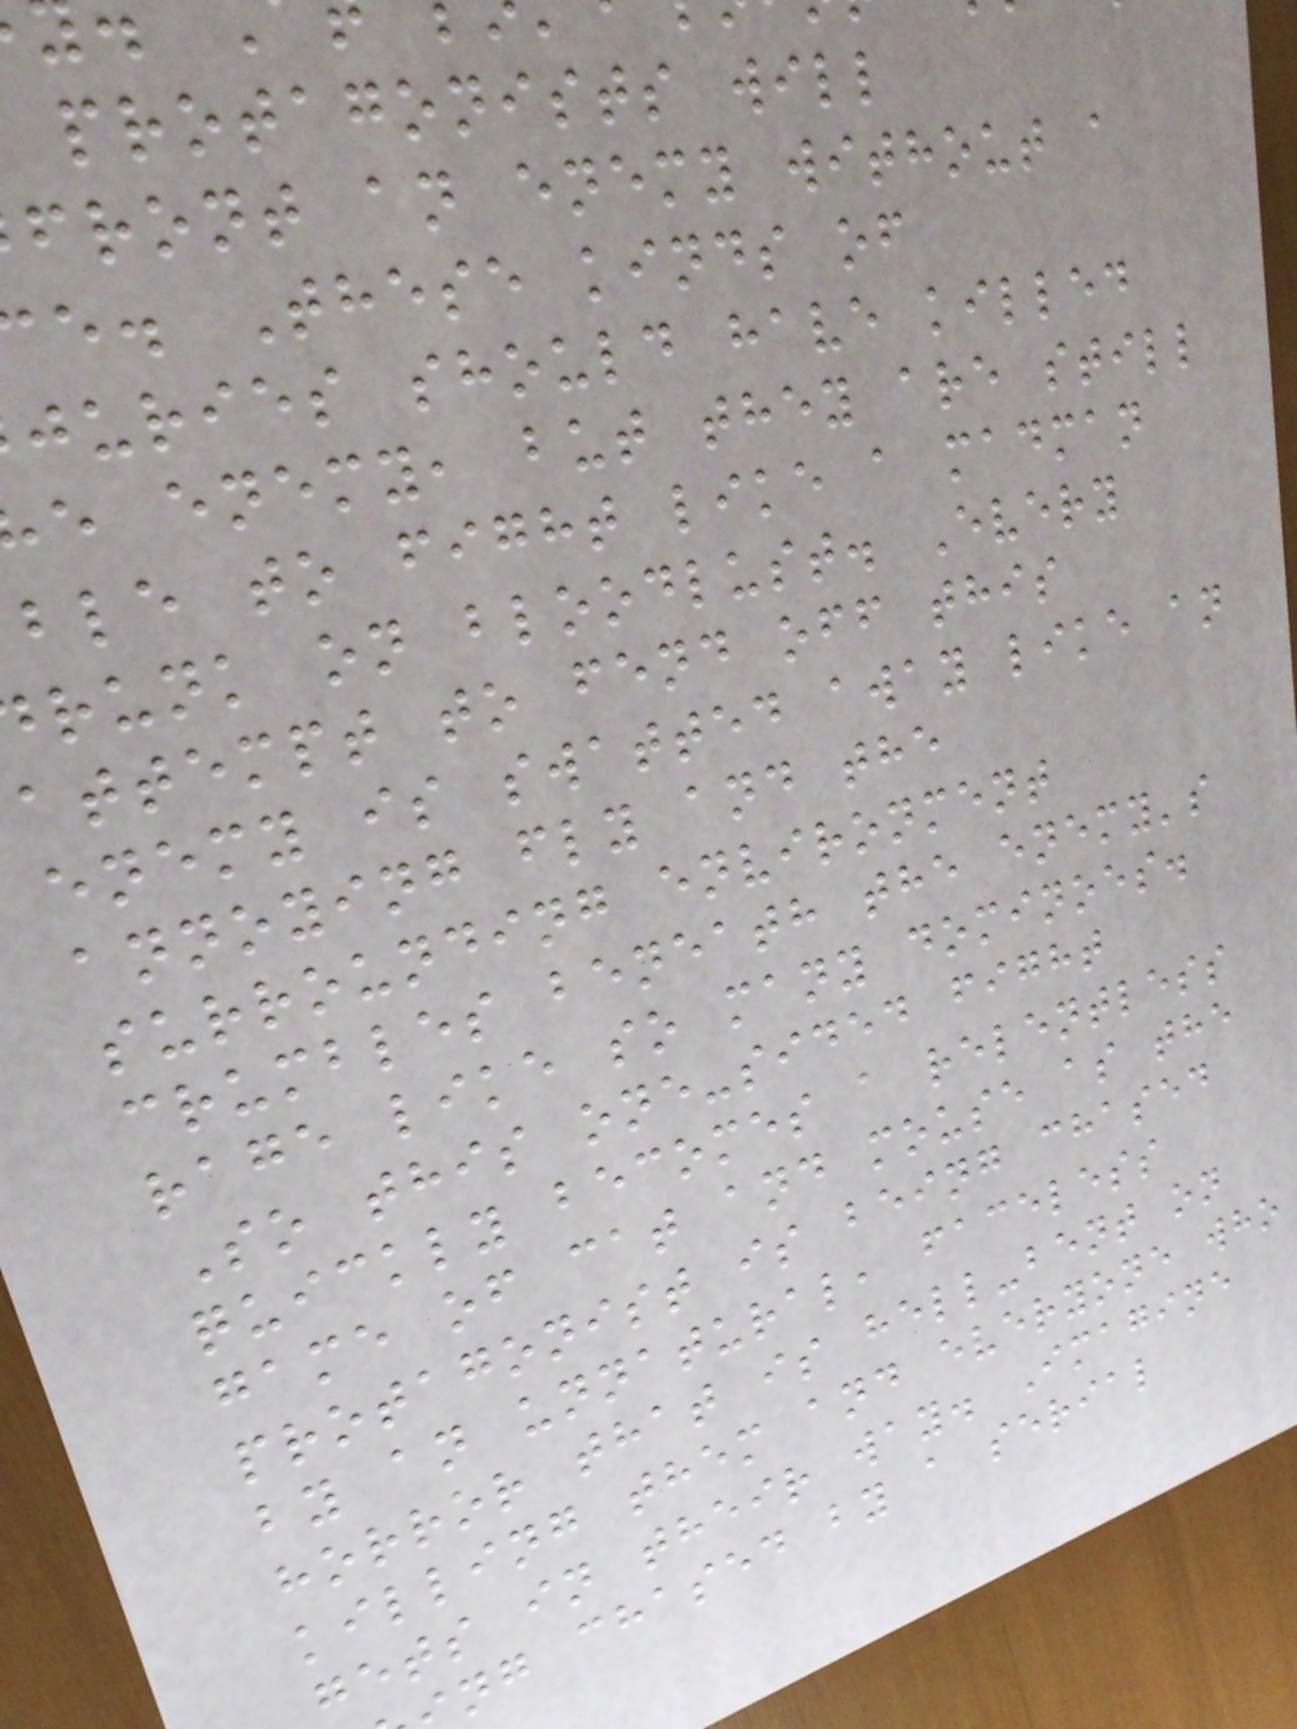protagonists will
front an enemy without a
e. These kinds of
juries should have killed
e enemy, but they are still
ble to fight like a madman
runk on bloodlust. Every
attempt to fend off this
enemy is swatted away like an
annoying fly and the
surrounding environment
crumbles beneath the enemy's
rage like so many dominoes.
So this one-sided fight
quickly becomes a relentless
game of cat and mouse as the
protagonist is being chased
by an unnatural, faceless
horror that is hell-bent on
killing them and everyone who
gets in their way. Imagine
ng chased by a serial
